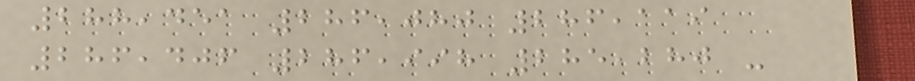288,451 286,080 286,119
286,406 286,998 285,280 -
